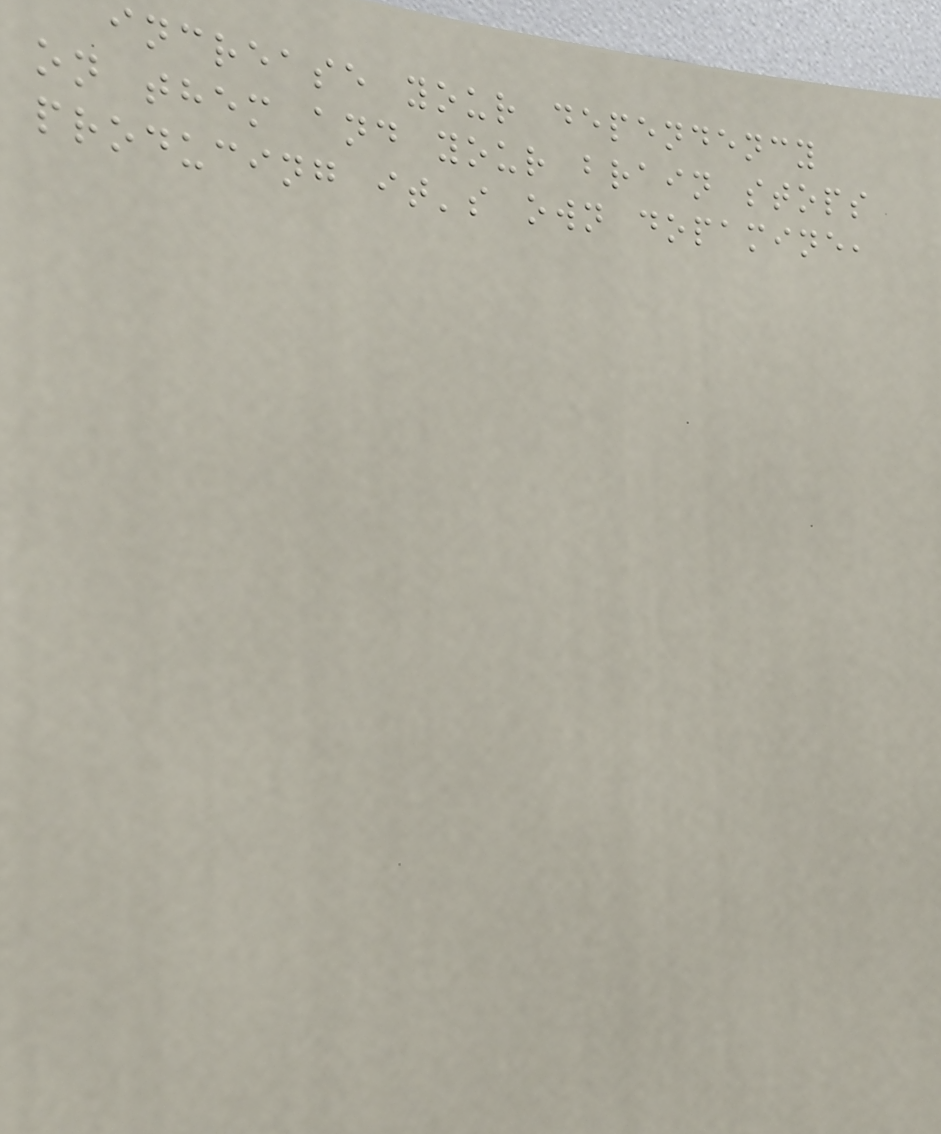increase your dependency
on them and your brain stops
producing it's own dopamine,
